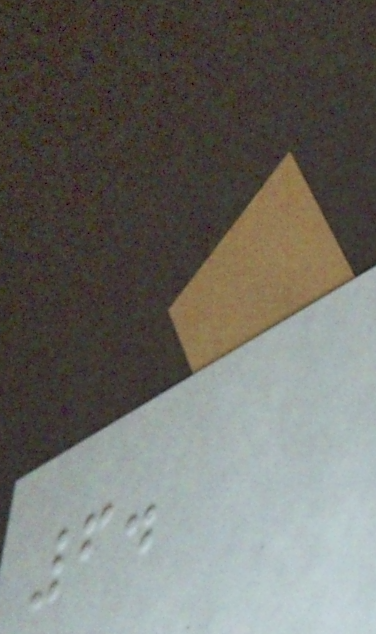6.
